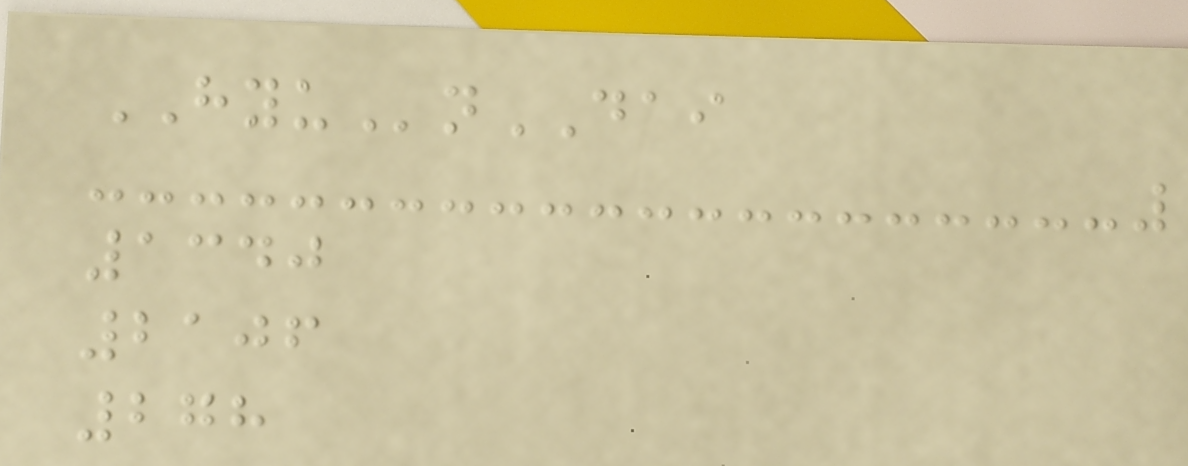HYUnDAI
1340
2106
278
